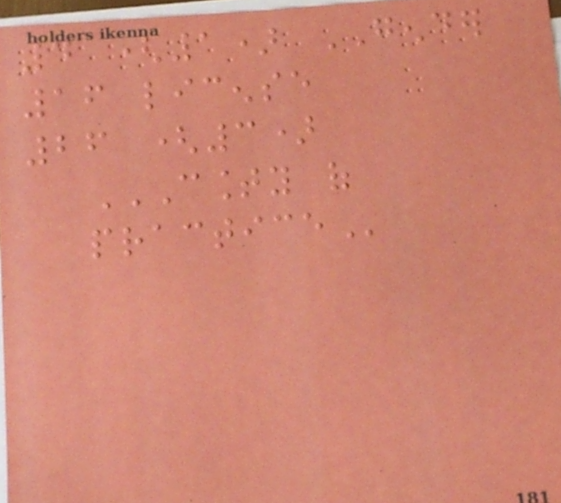4 (1) GENDER
16 license
26 (3)
COUNTY OF
PRACTICE
